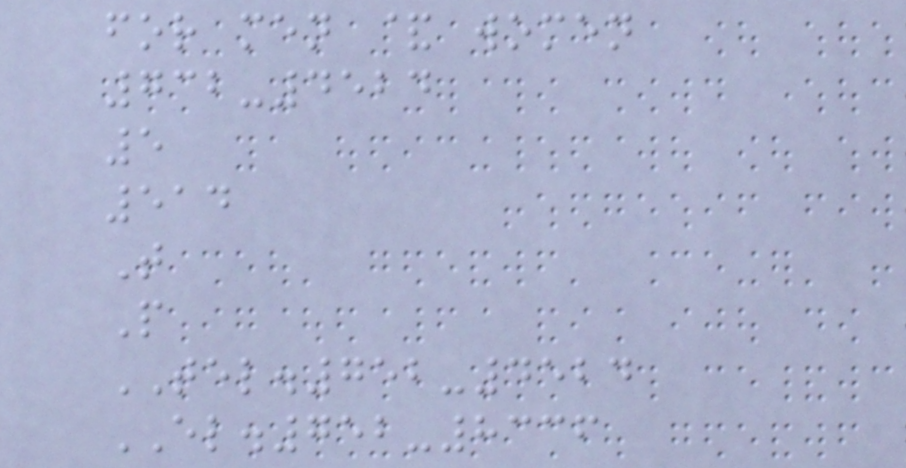for men & women
732-4524
5
514
T
P
TEL.752-4524
EL.752-8336
